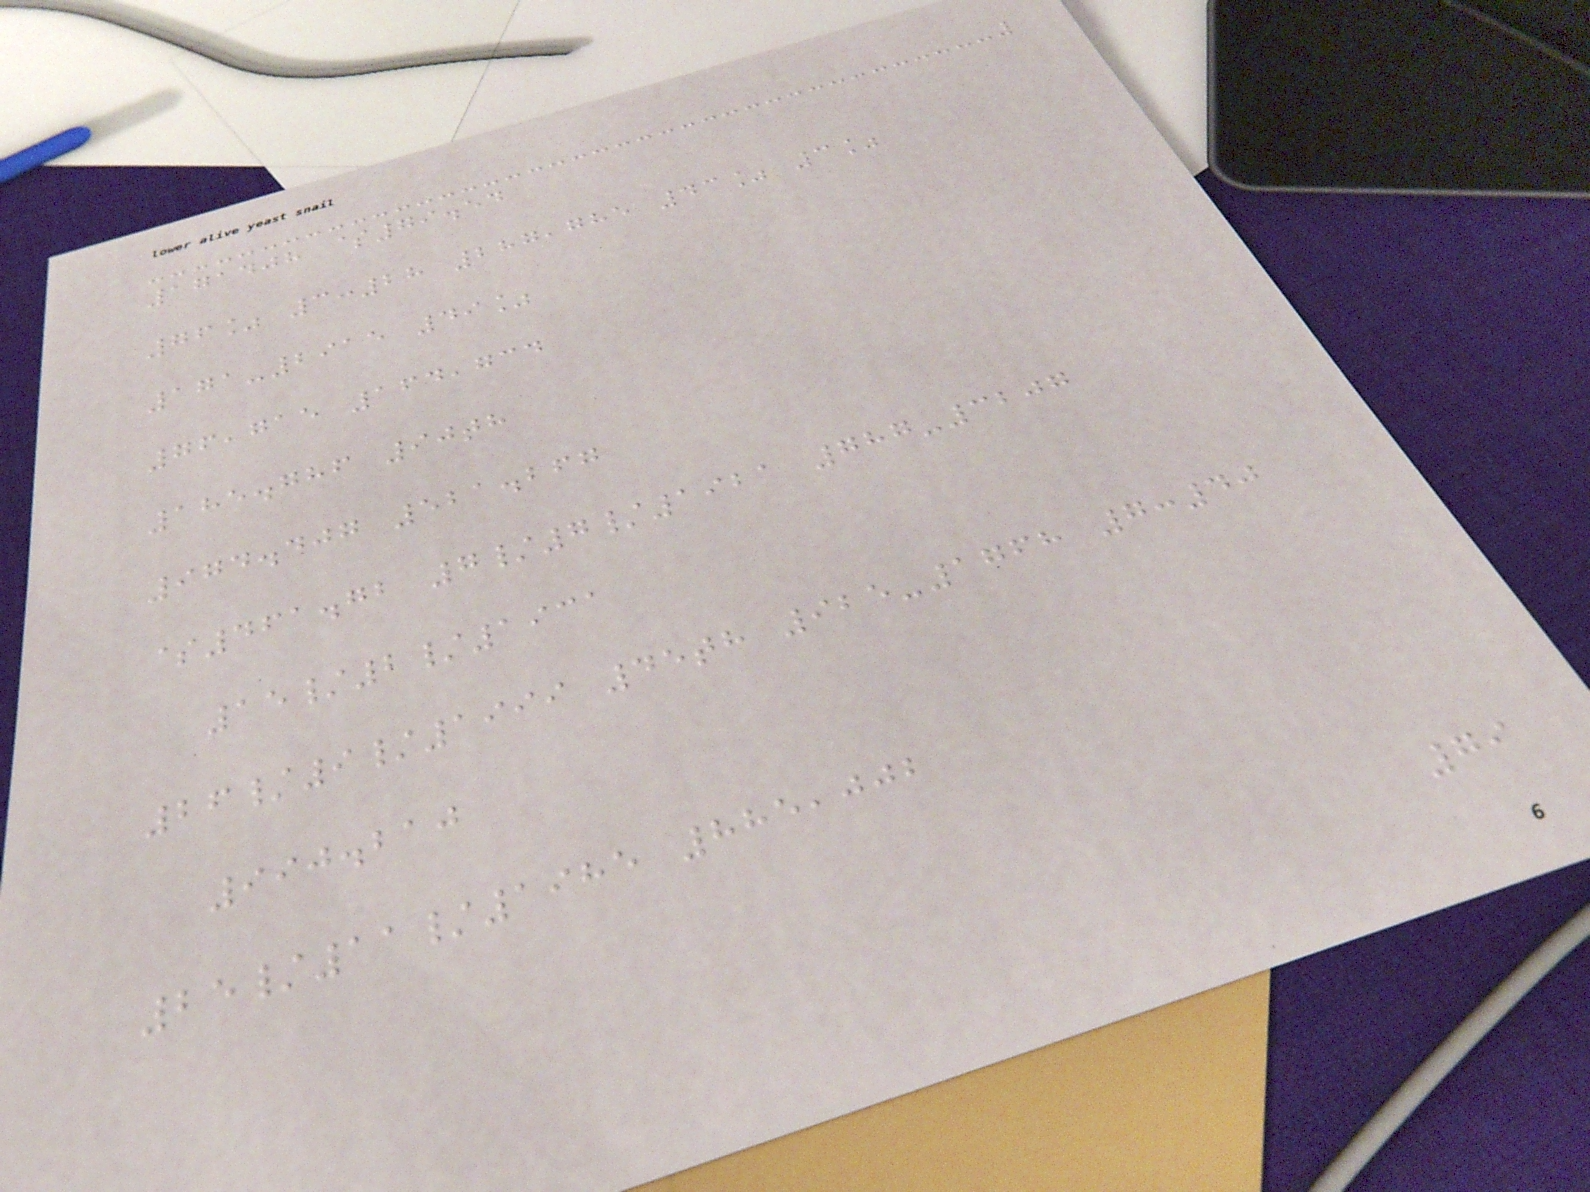171408 $79.54
76% 3:28 287,785 43% 3%
171-2915 49%
76,715 164,734
185.786 90th
974.407 521.267
$461.72 7/7/1921 787-3207
15/2/1931
26/9/1999 45th 925-1768 7:40
990.210
25/11/1985 885,002
79
